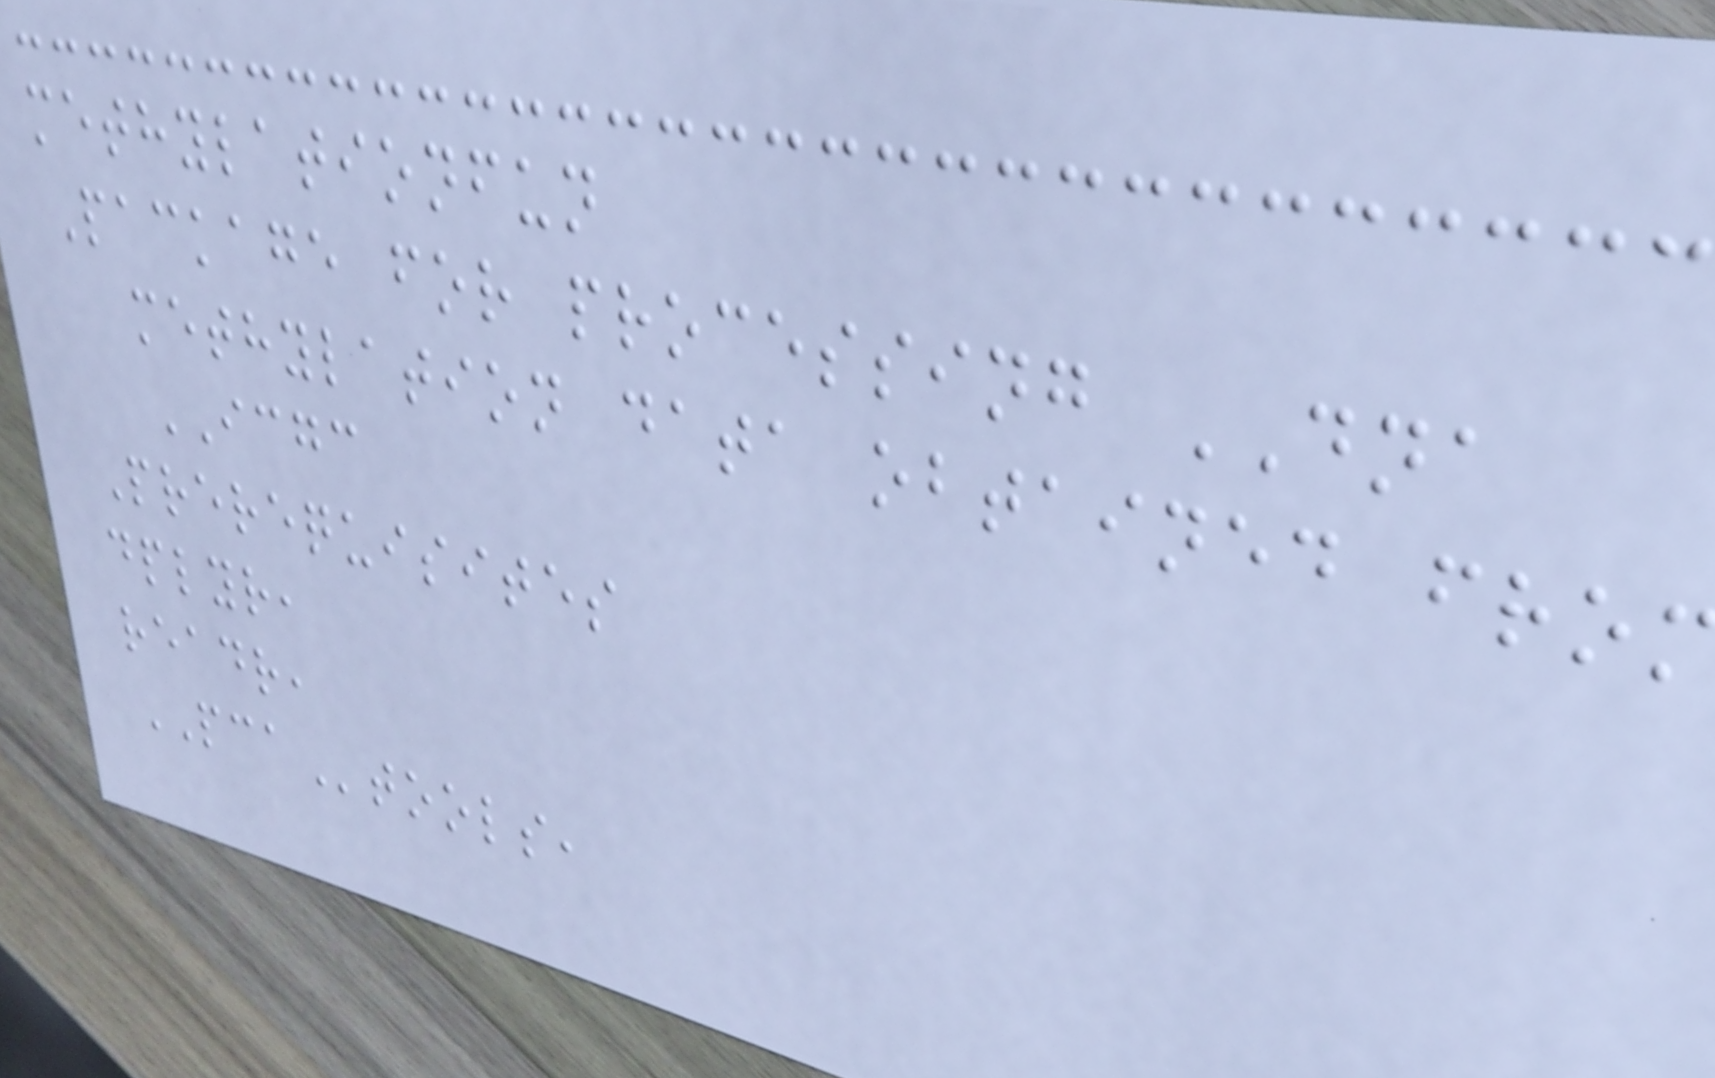methylationfun
Package for processing DNA
methylation data obtained from
ICGC
Prerequisites
dplyr,
readr,
PCAtools,
